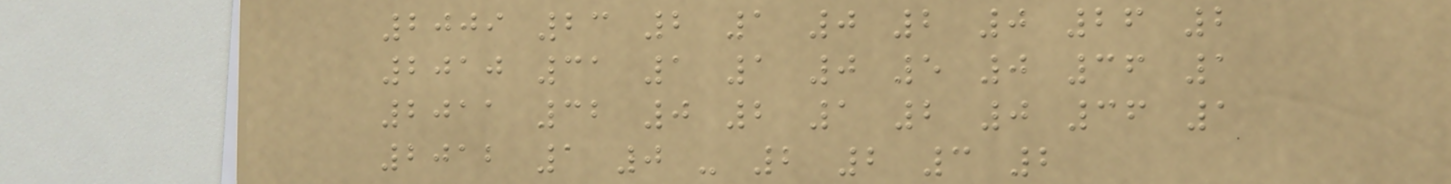2009 23 2 1 0 2 0 26 2
2010 31 1 1 0 5 0 36 1
2011 32 0 2 1 2 0 36 1
2012 1 0 - 2 2 3 2
